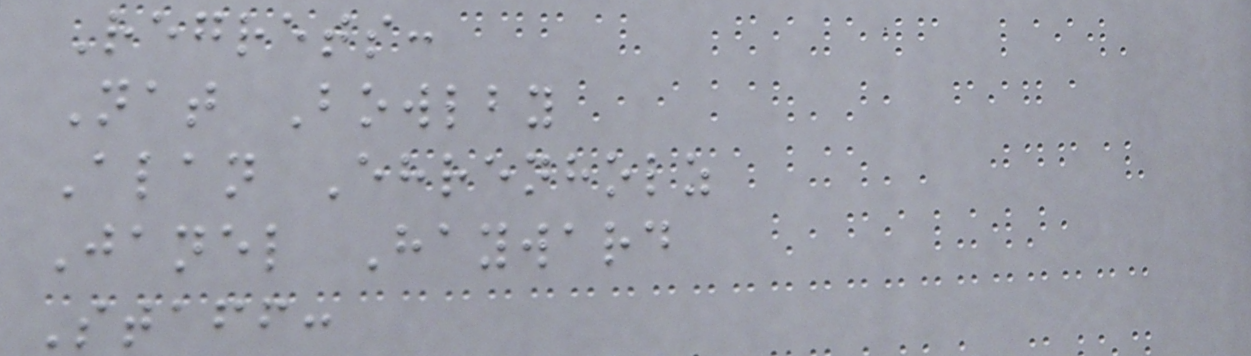Regrets:
Nat Bowlby
Alan Ehrenholz
Janel Hayward
Staff:
